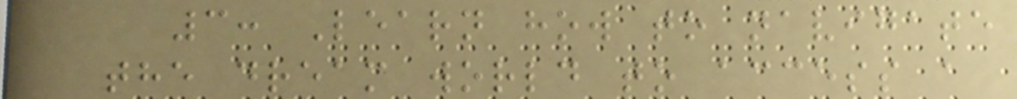3: Learn how to navigate
the dream world to access a
